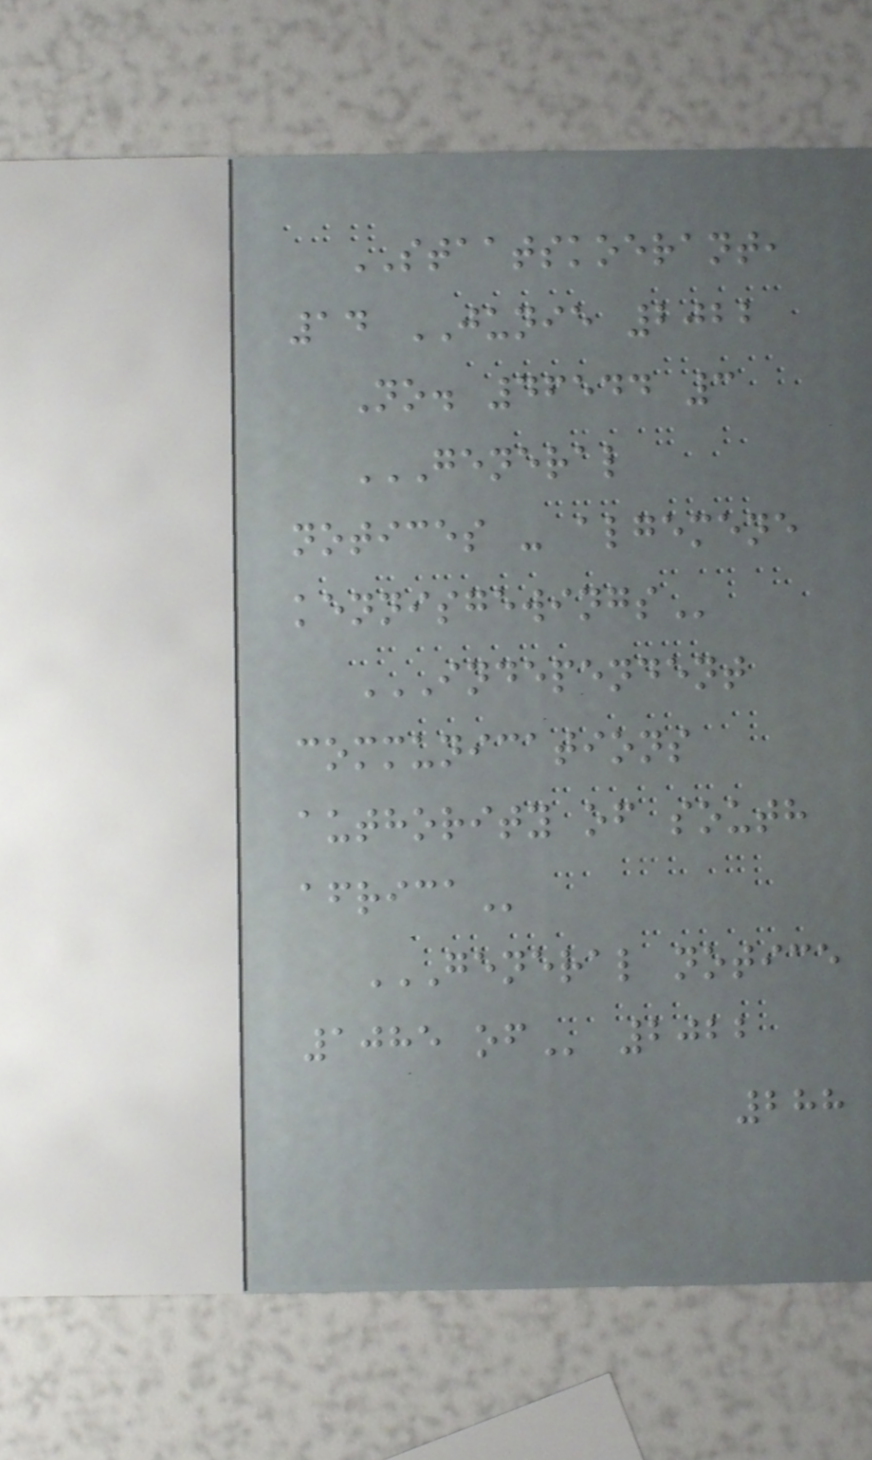STAATSKOERANT,
14 JUNIE 2022
No. 46544 3
GENERAL
NOTICES - ALGEMENE
KENNISGEWINGS
INDEPENDENT
COMMUNICATIONS
AUTHORITY OF SOUTH
AFRICA
GENERAL NOTICE
1085 OF 2022
288
